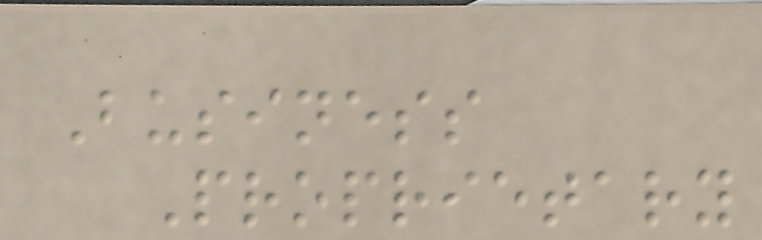Business
Proprietary
